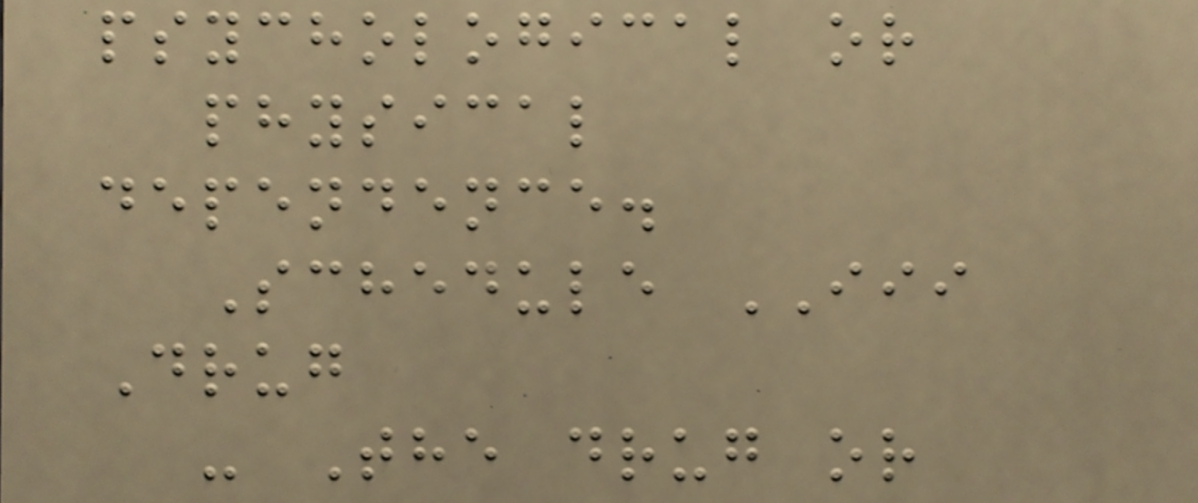psychological or
physical
dependence.
Schedule III
Drug
- The drug or
